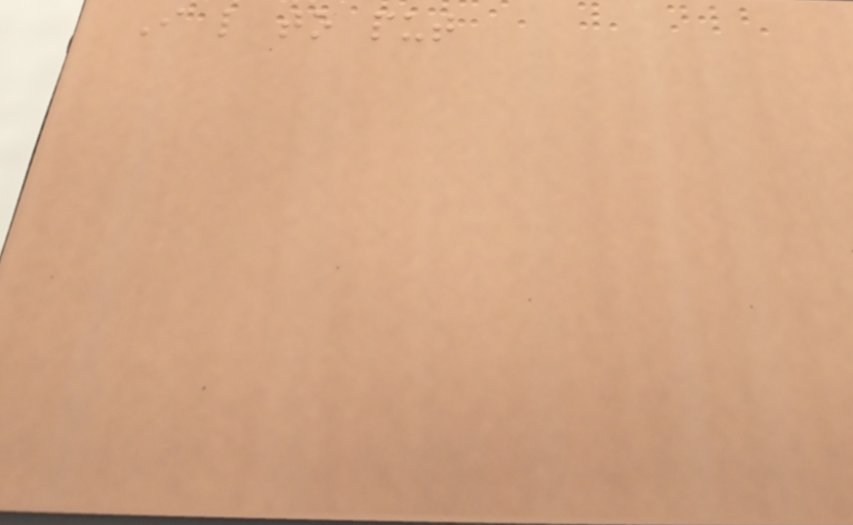I like to put
